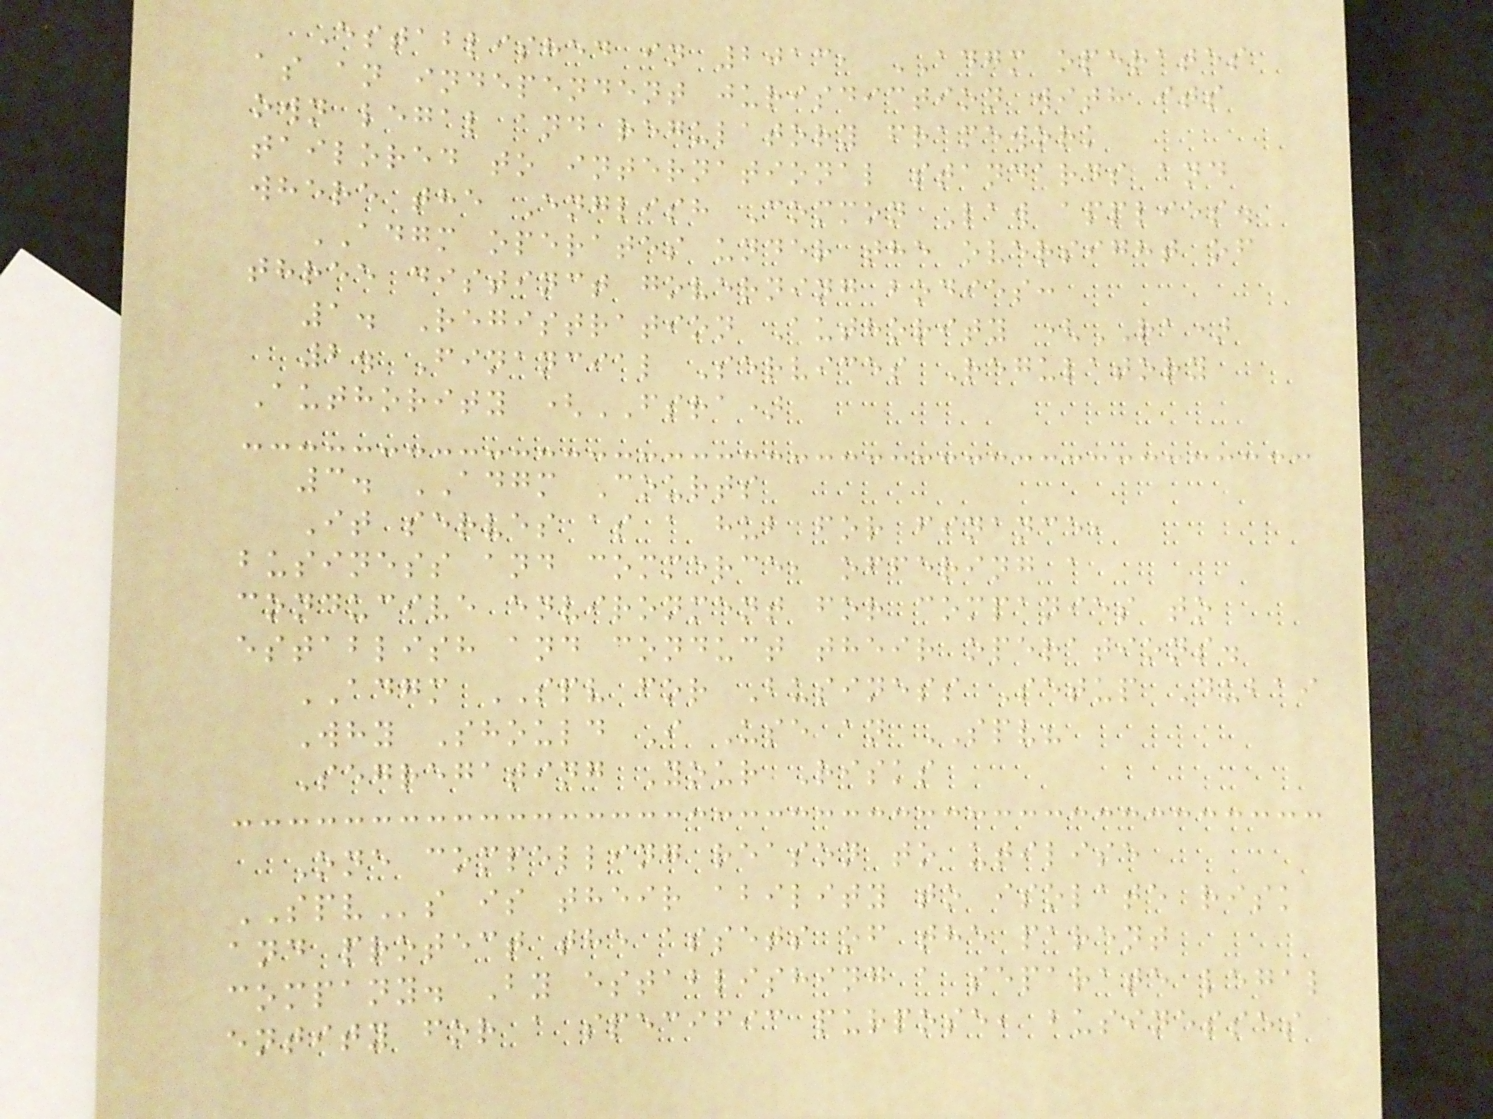Established in 2013, ADGM operates
as an independent jurisdiction with its
own legal and regulatory framework
tailored to international standards and
where the English Common Law applies.
ADGM operates under the oversight of
three distinct governing bodies:
1. Registration Authority (RA)
2. Financial Services Regulatory
Authority (FSRA)
3. ADGM Courts
It serves as a hub for finance,
business and commerce, offering a
conducive environment for companies to
establish and conduct their operations.
ADGM SPV for Business Setup Dubai
Why Should I Use an SPV?
Segregating Your Risks
One compelling reason to utilise
SPVs is their ability to isolate risk
and protect the assets of the parent
company. By establishing a separate legal
entity for a specific purpose, businesses
